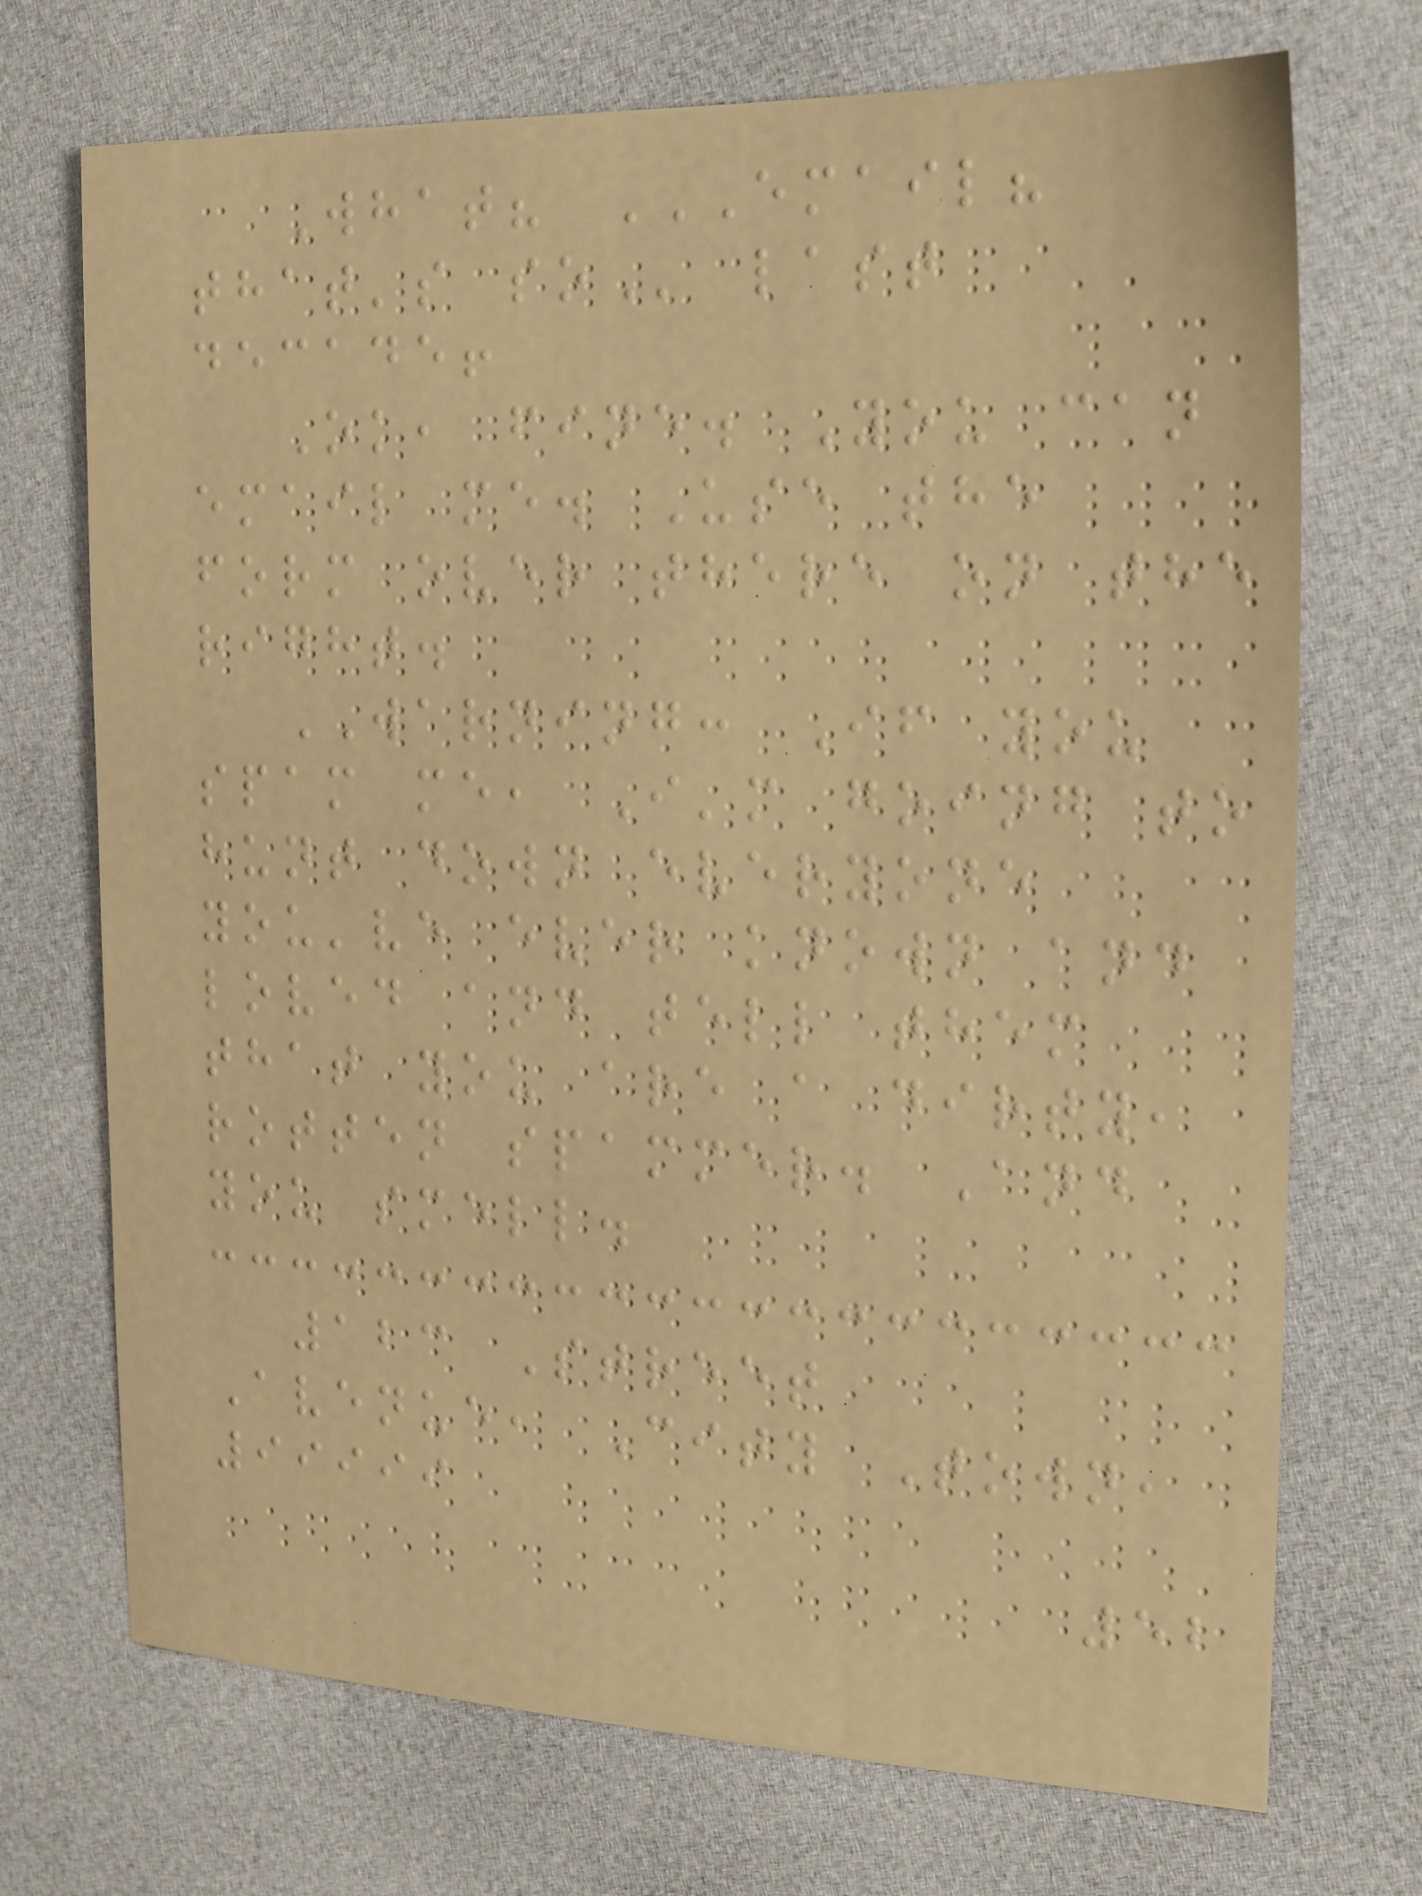What? EMAIL?
THAT'S SO last
decade!
Ok, fine. You can
email me. Use the
form over there on the
right.
WARNING: If you
spam me, I'm going to
hunt down everyone
you've ever known and
loved and tell them
that you are a dirty,
rotten spammer. And
you smell.
123 Street
Avenue, City Town,
99999
52
